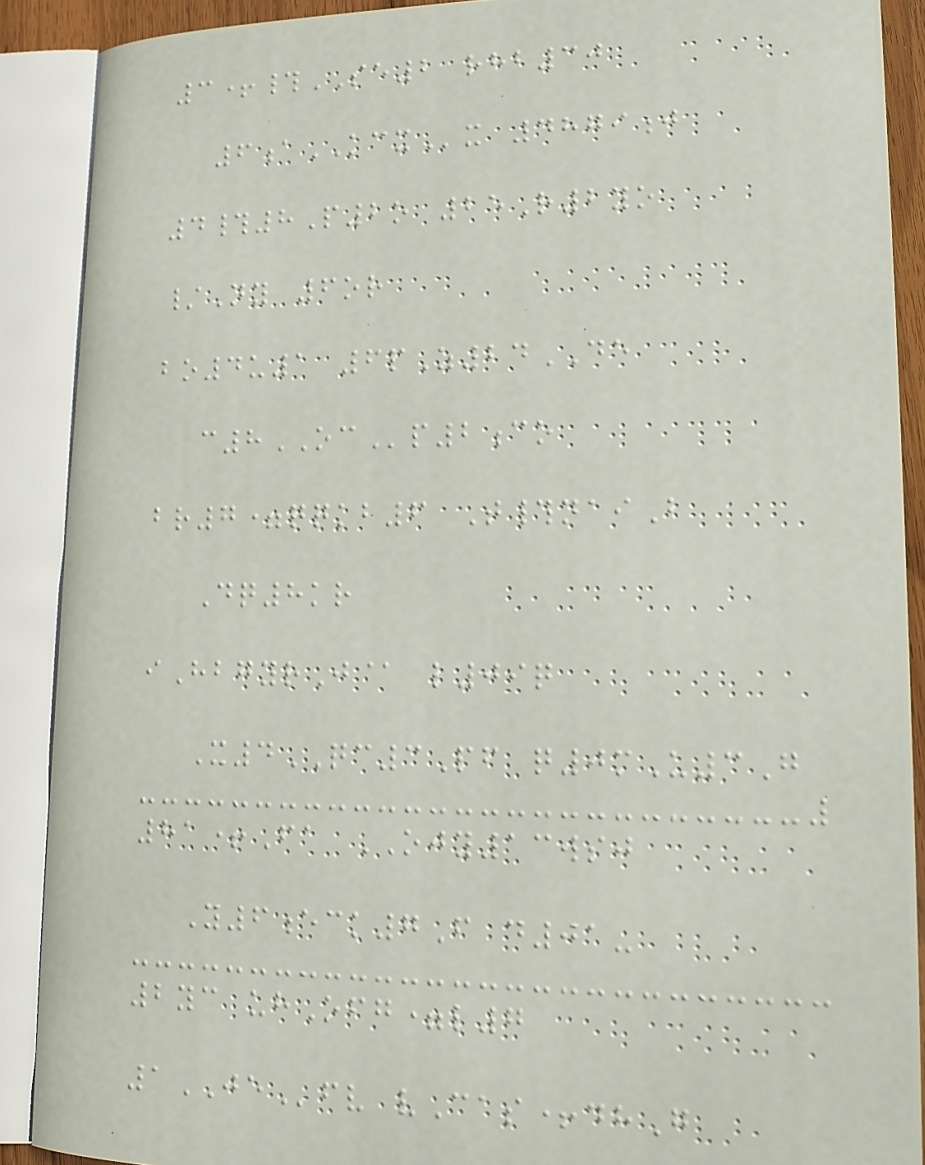3+#SE2 rhb30
6aKCXx 4879j
4#8P2o 25R2yo
/Ny 6or
bo4u1 6pZ24DE
c8OCp2co
br7=qqkb6 T#naiB
Dq8kr
iHbgyrJ@ l09q
X4QC3Pf q0mU3G
81+Fa OJY13wsj
Y6eck7F d01-
2yc uhOfg=l7
1JEfv vCas+dhG
